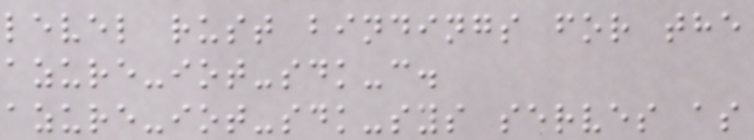level rust bindings for the
azure-iot-sdk-c.
azure-iot-sdk-sys serves as
